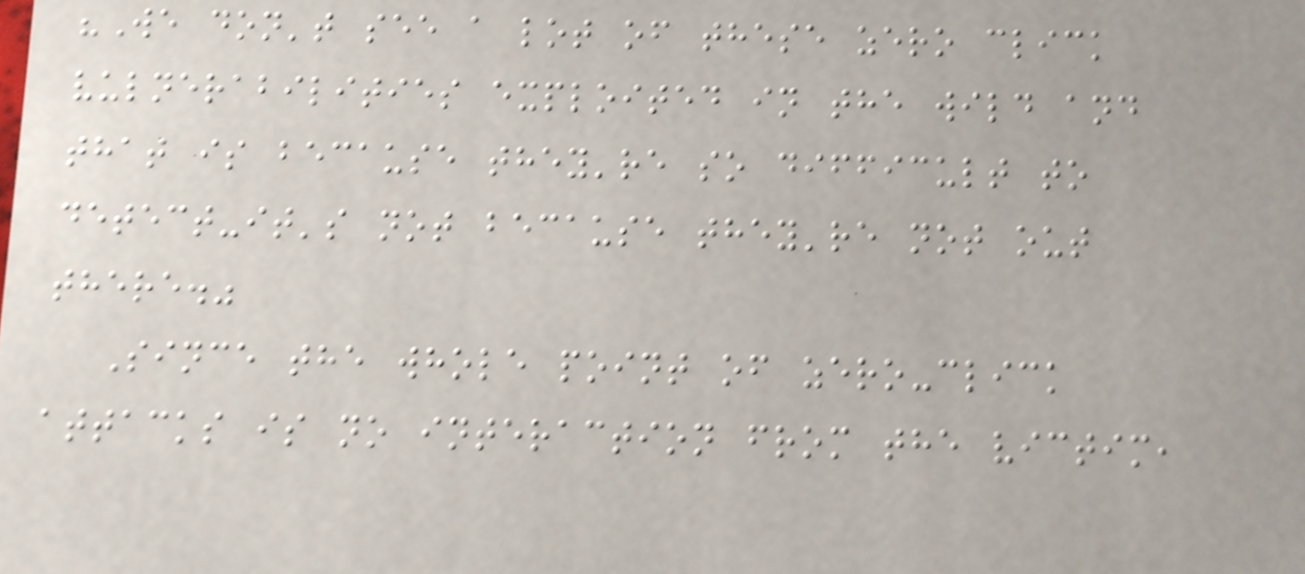"We don't see a lot of these zero click
vulnerabilities exploited in the wild and
that is because they're so difficult to
detect-it's not because they're not out
there."
Since the whole point of zero-click
attacks is no interaction from the victim,
